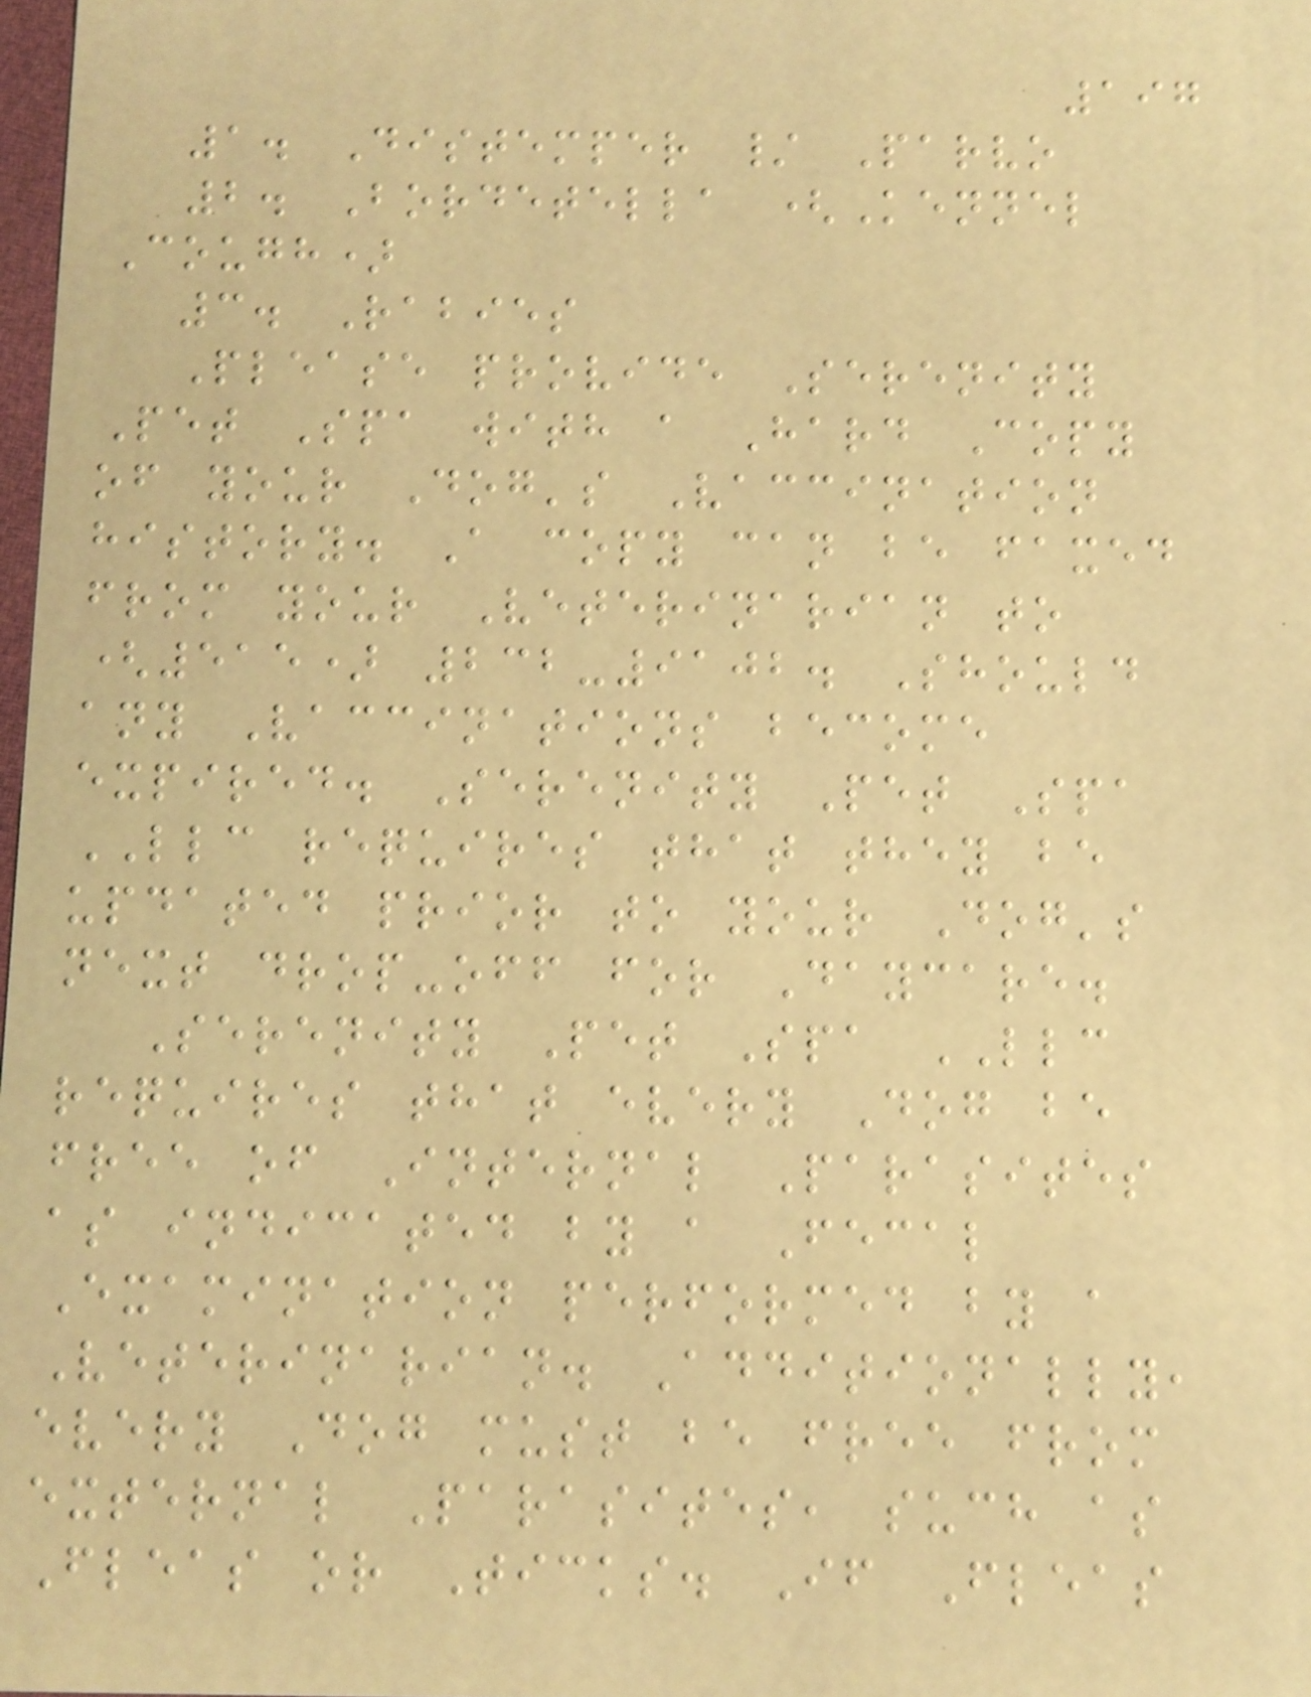197
1. Distemper / Parvo
2. Bordetella (Kennel
Cough)
3. Rabies
Please provide Serenity
Pet Spa with a Hard Copy
of your Dog's Vaccination
history. A copy can be faxed
from your Veterinarian to
(515) 232-9102. Should
any Vaccinations become
expired. Serenity Pet Spa
LLC requires that they be
updated prior to your Dog's
next drop-off for Daycare.
Serenity Pet Spa LLC
requires that every Dog be
free of Internal Parasites
as indicated by a Fecal
Examination performed by a
Veterinarian. Additionally,
every Dog must be free from
external Parasites, such as
Fleas or Ticks. If Fleas
